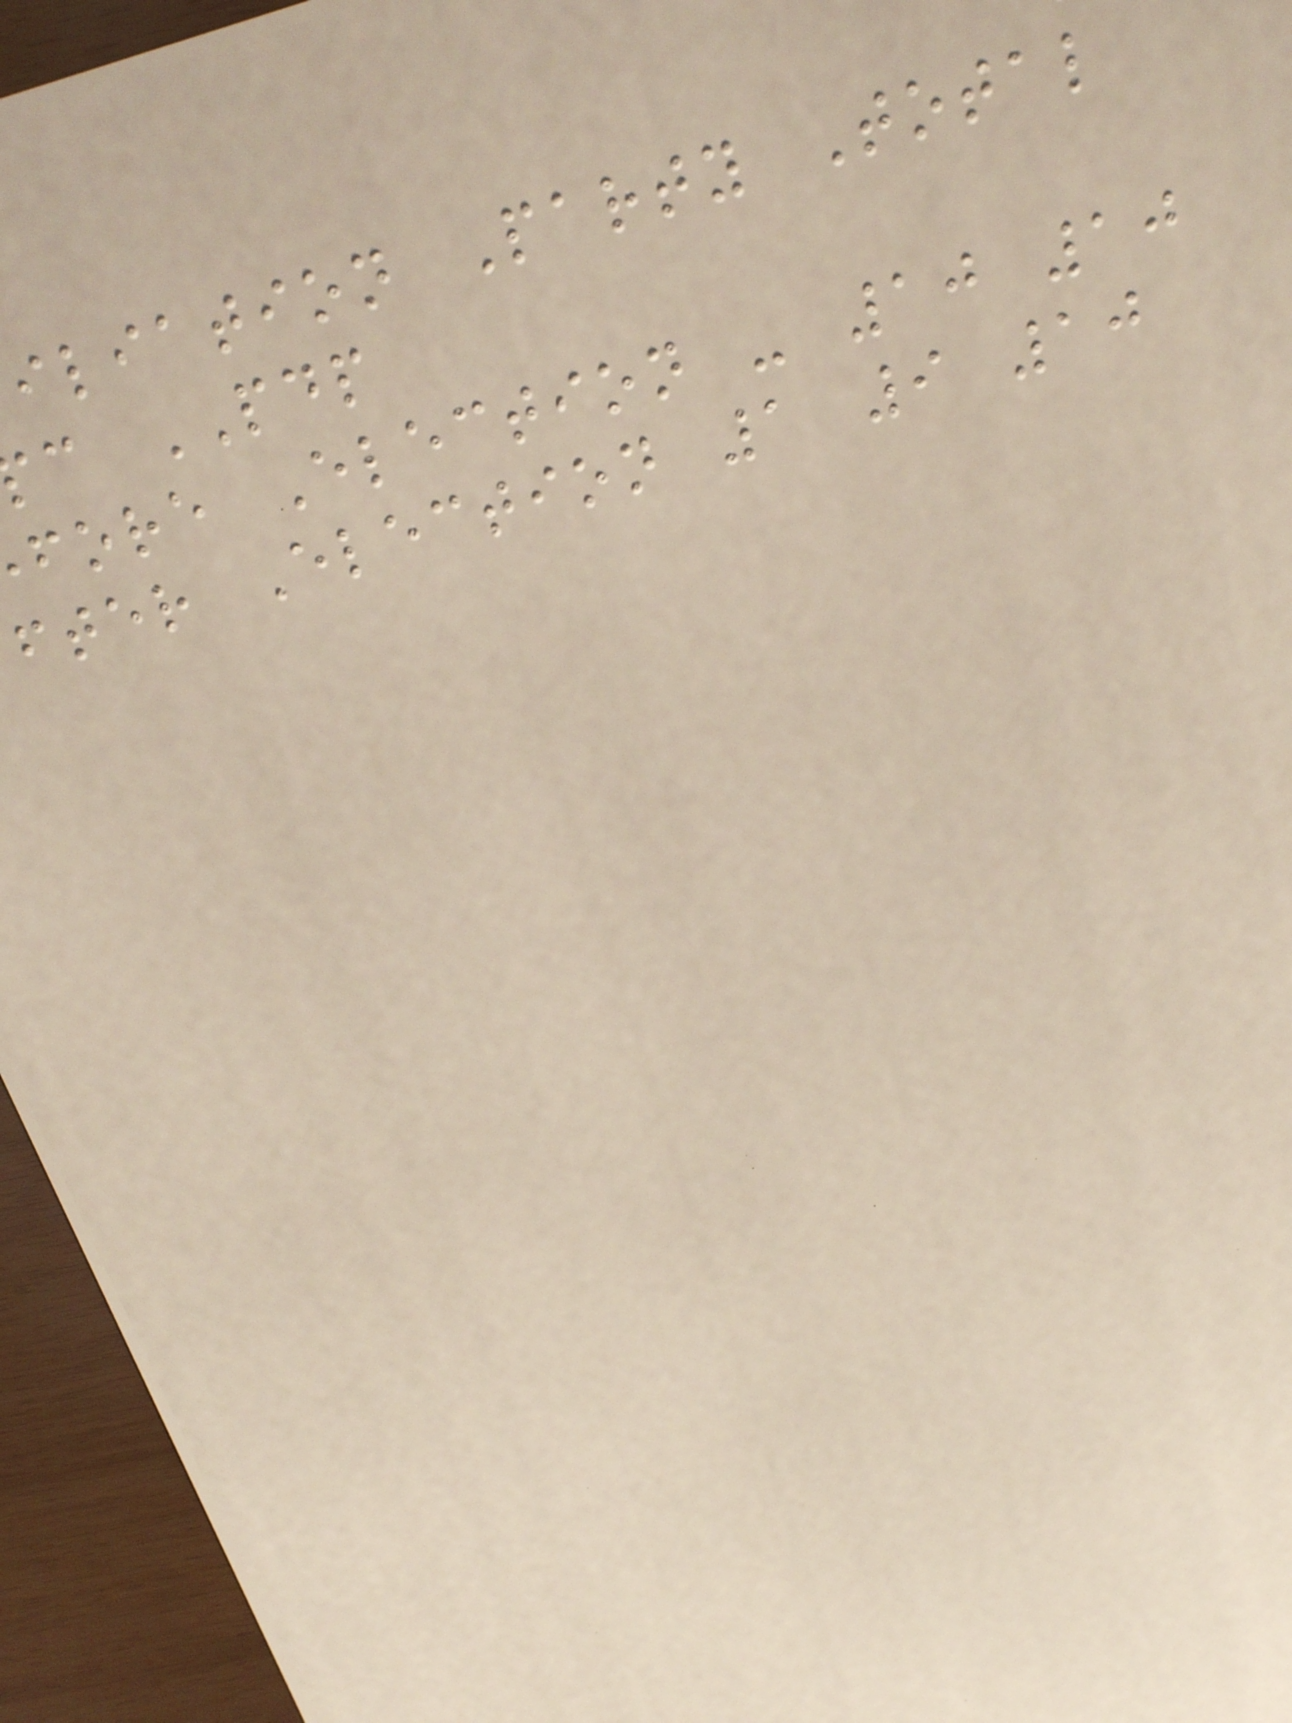iliation Party Total
c PDP
fore Election - 10 10
fter Election 1 9 10
